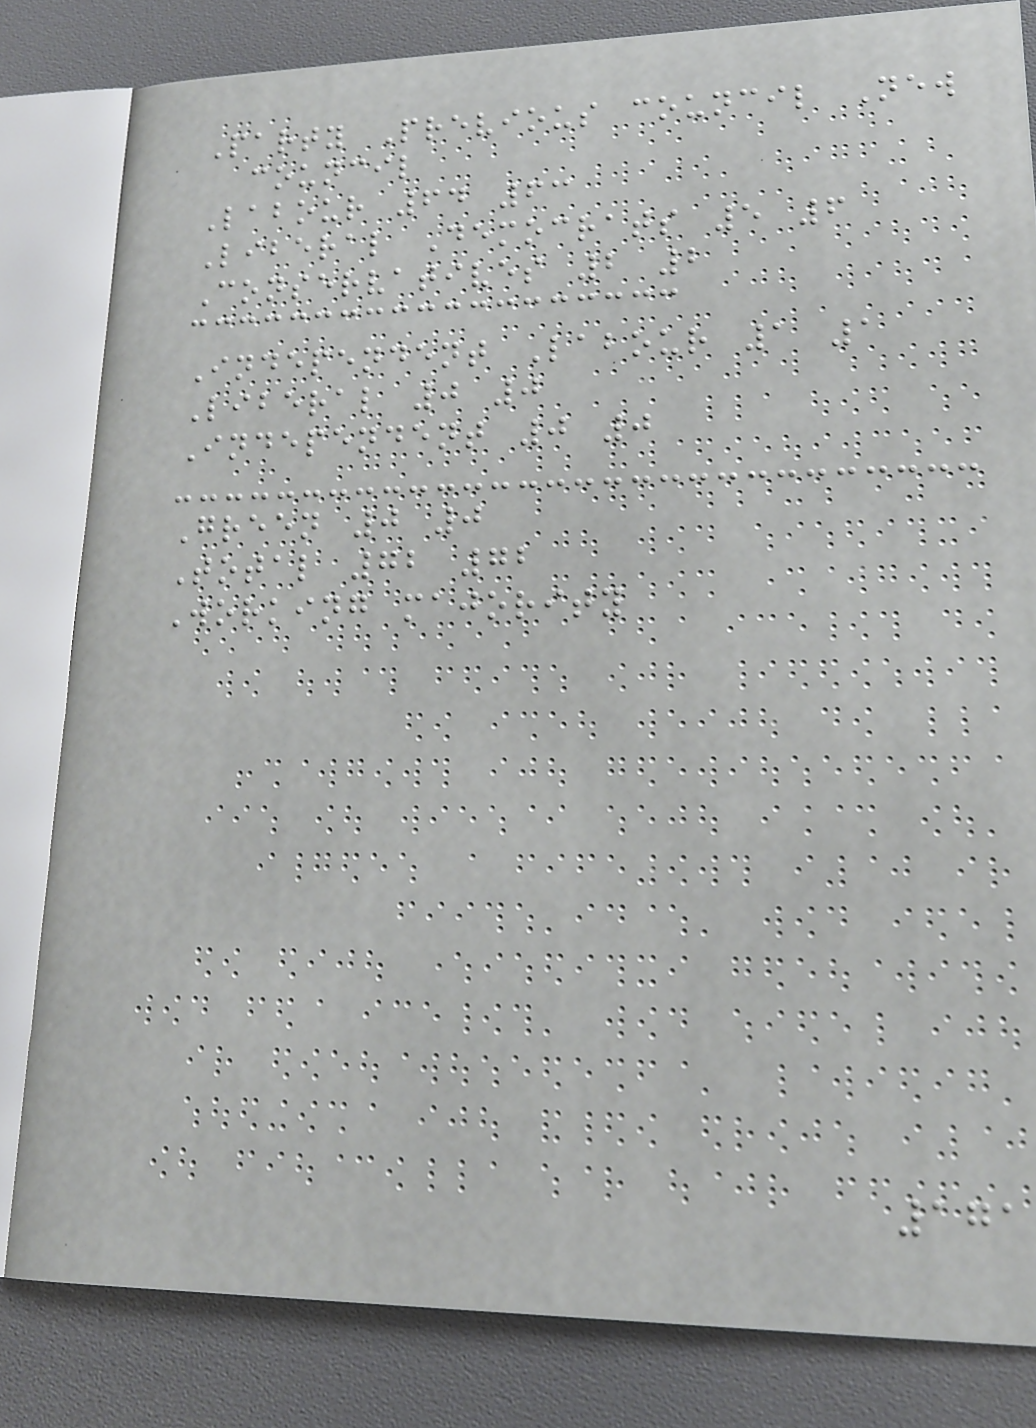Party Previous council New
council
Labour 64 63
Liberal Democrats 5 6
Conservatives 2 2
Independent Labour 1 1
Liberal 0 0
Independent 0 0
Green 0 0
Total 72 72
Working majority
171
